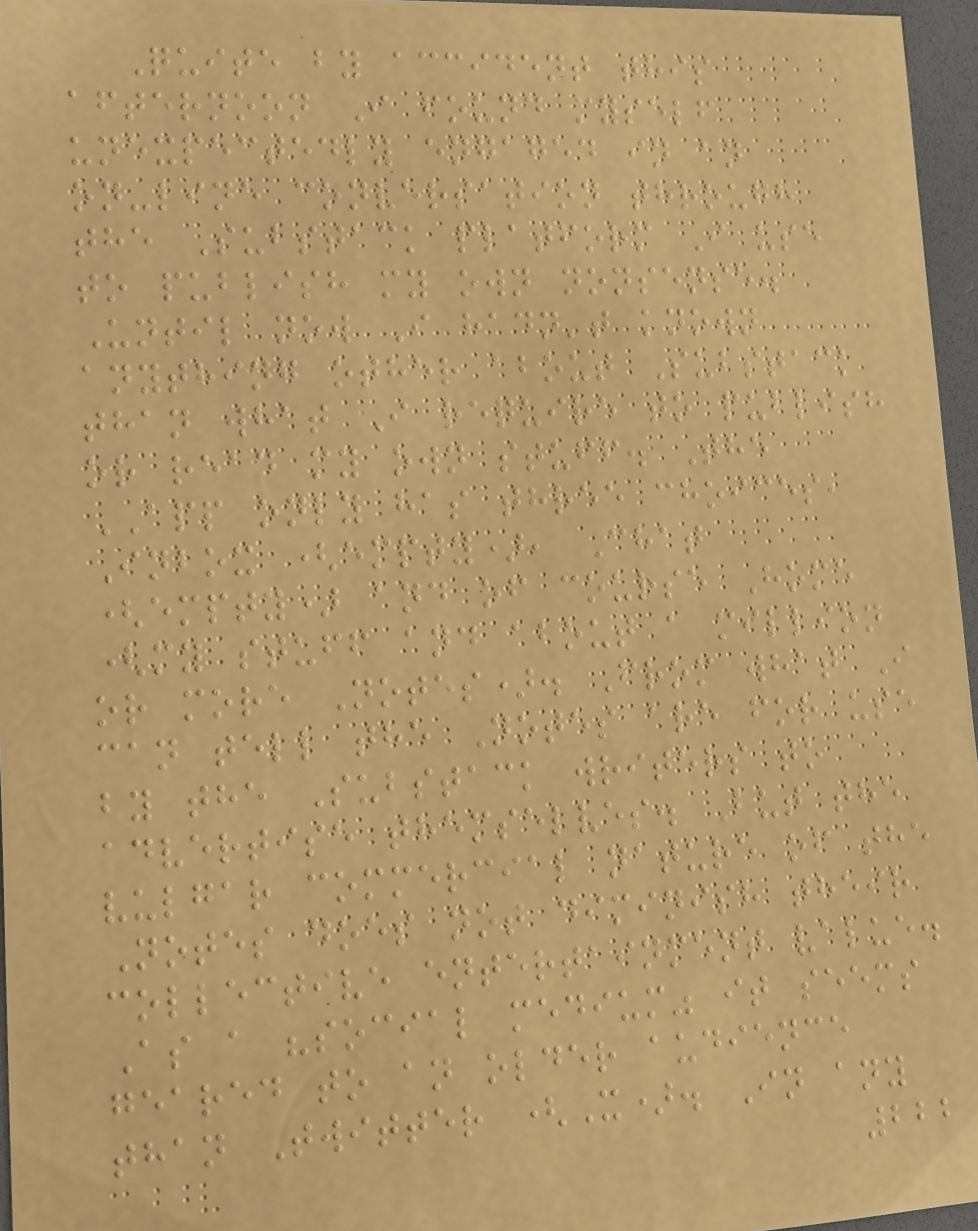Quite by accident this
afternoon I found myself
unexpectedly engaged in an
on-line conversation through
the Substack platform I use
to publish my own nonsense.
Until now I hadn't known
anything other about Substack
than what I require to publish
or read my own stuff. The
APP only has three choices,
Inbox (empty), Chat
(empty) and of course Home
(my stuff and about a million
or more Notes). From what I
can tell the Notes are for use
by the Substack writers to
advertise themselves. But the
vulgar commercial nature of the
Notes does not diminish their
collective entertainment value.
As a "social medium" it seems
geared to an older audience
than Twitter (X). In any
222
